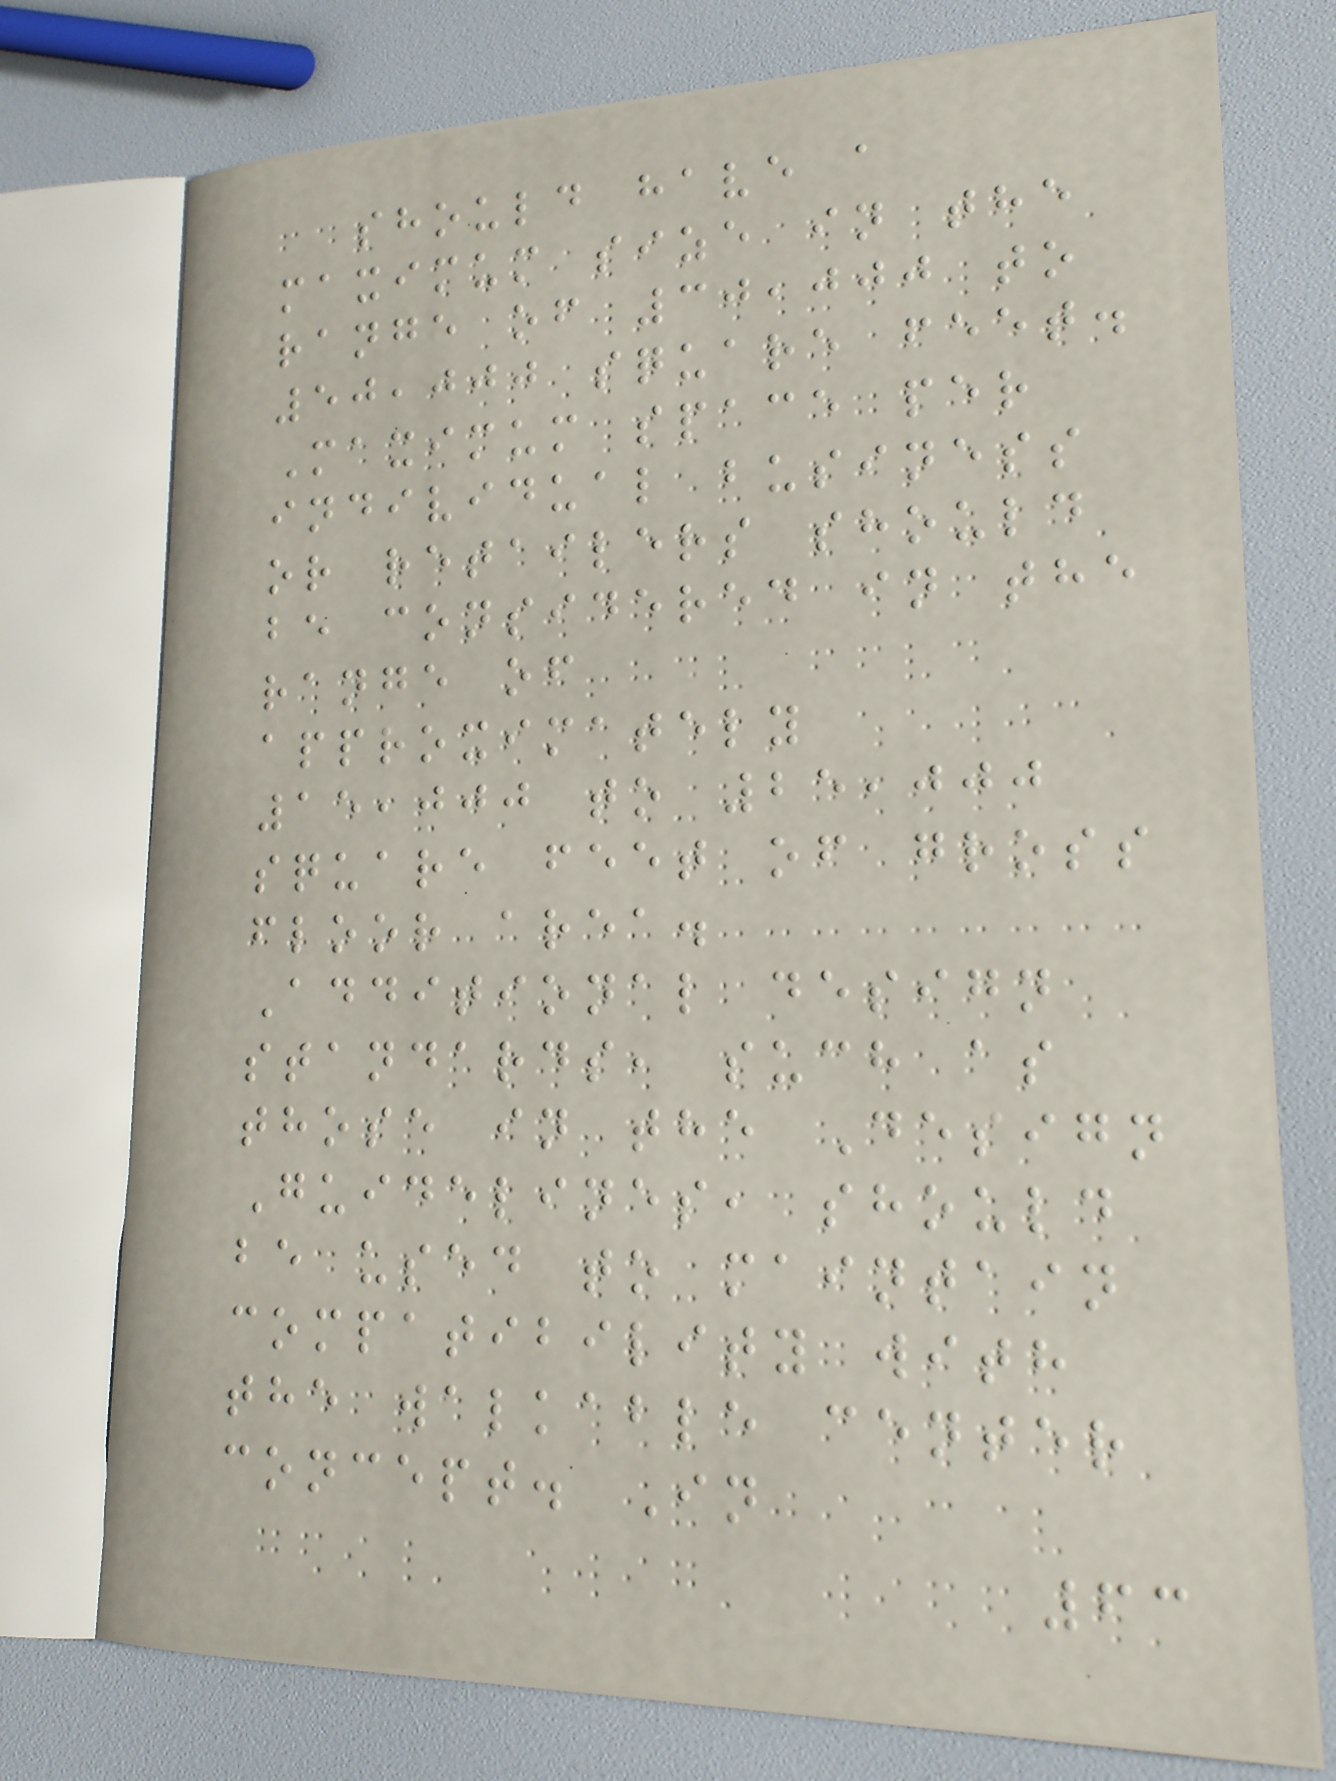should have a
maximum size in the
range of 30,000 to
50,000 square feet.
Maximum space per
individual business
or retailers should
be considered in the
range of
approximately
15,000 to 25,000
square feet of gross
floor area.
Additional design
standards, such as
those in the Design
Guidelines, should
be used to maintain
compatibility with
the walkable center
concept. In
63
